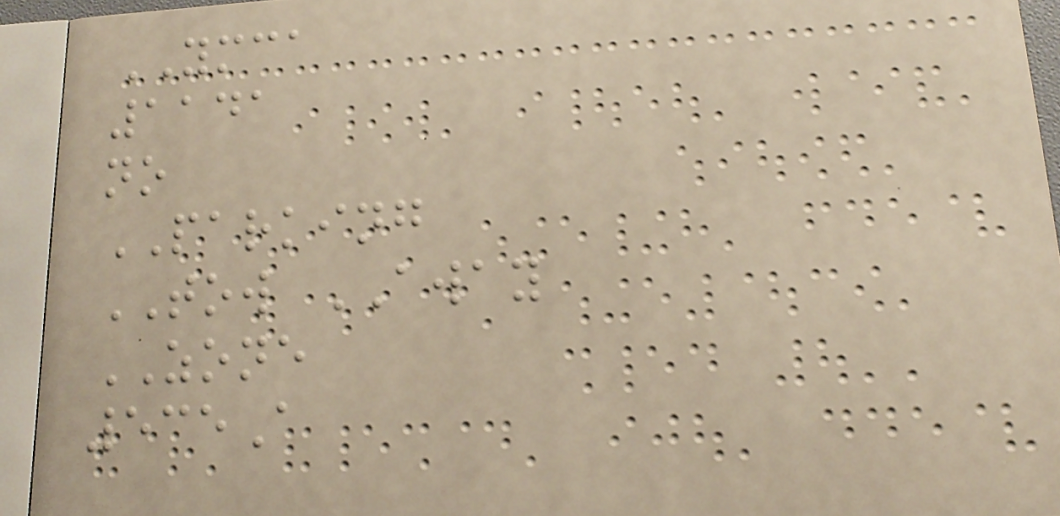YMCA
1141
no
PARKING
TOW AWAY
ZONE
535A
